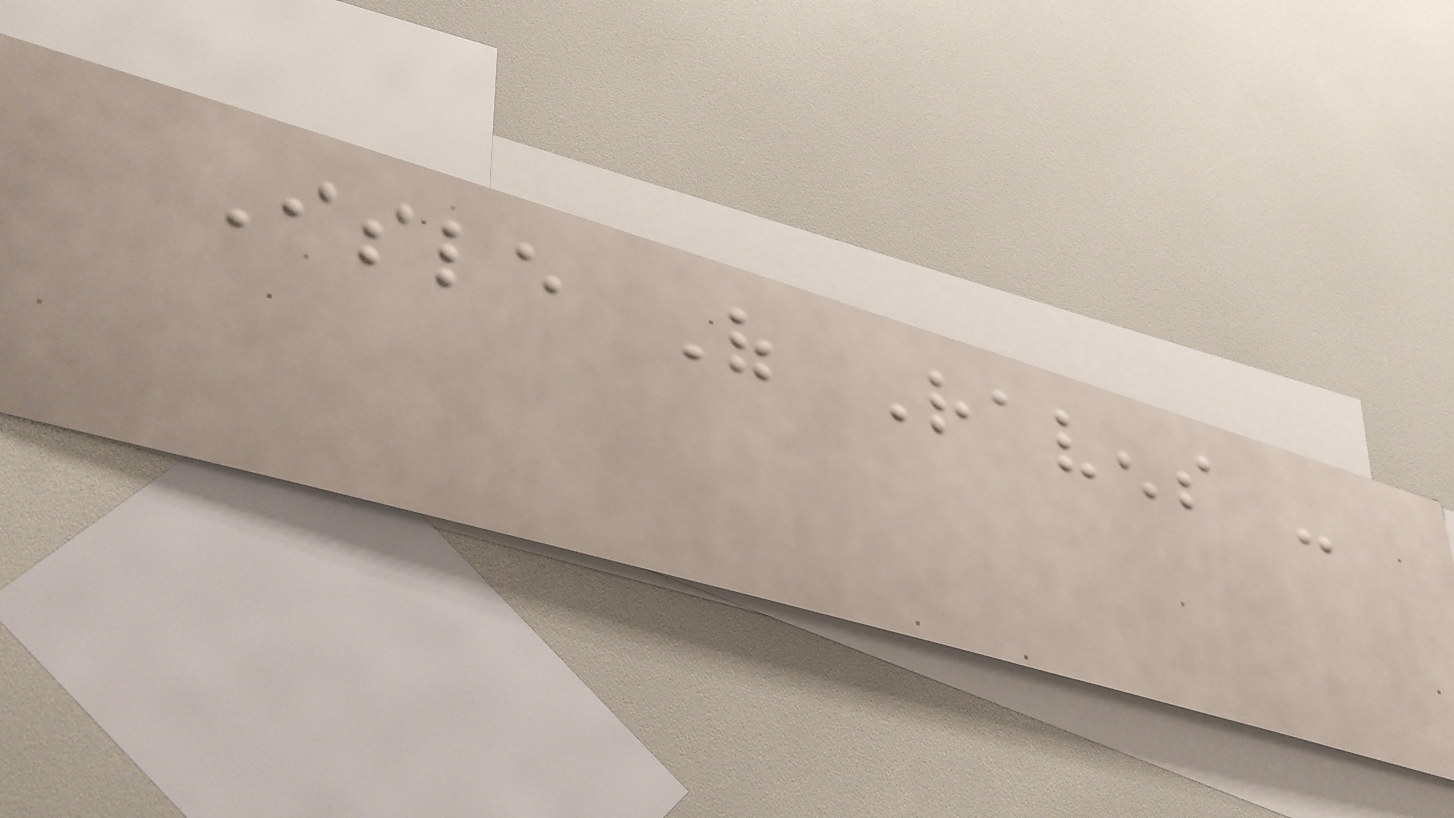Isle Of Ravens -
